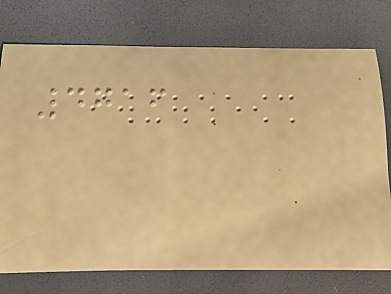4716
